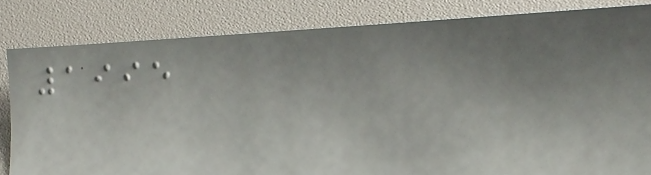1995
